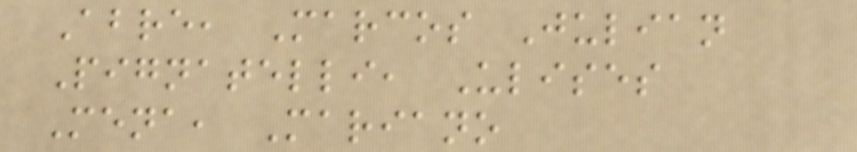Abre, Marcos Julian
Pignatelli, Ulises
Mena, Mariano
